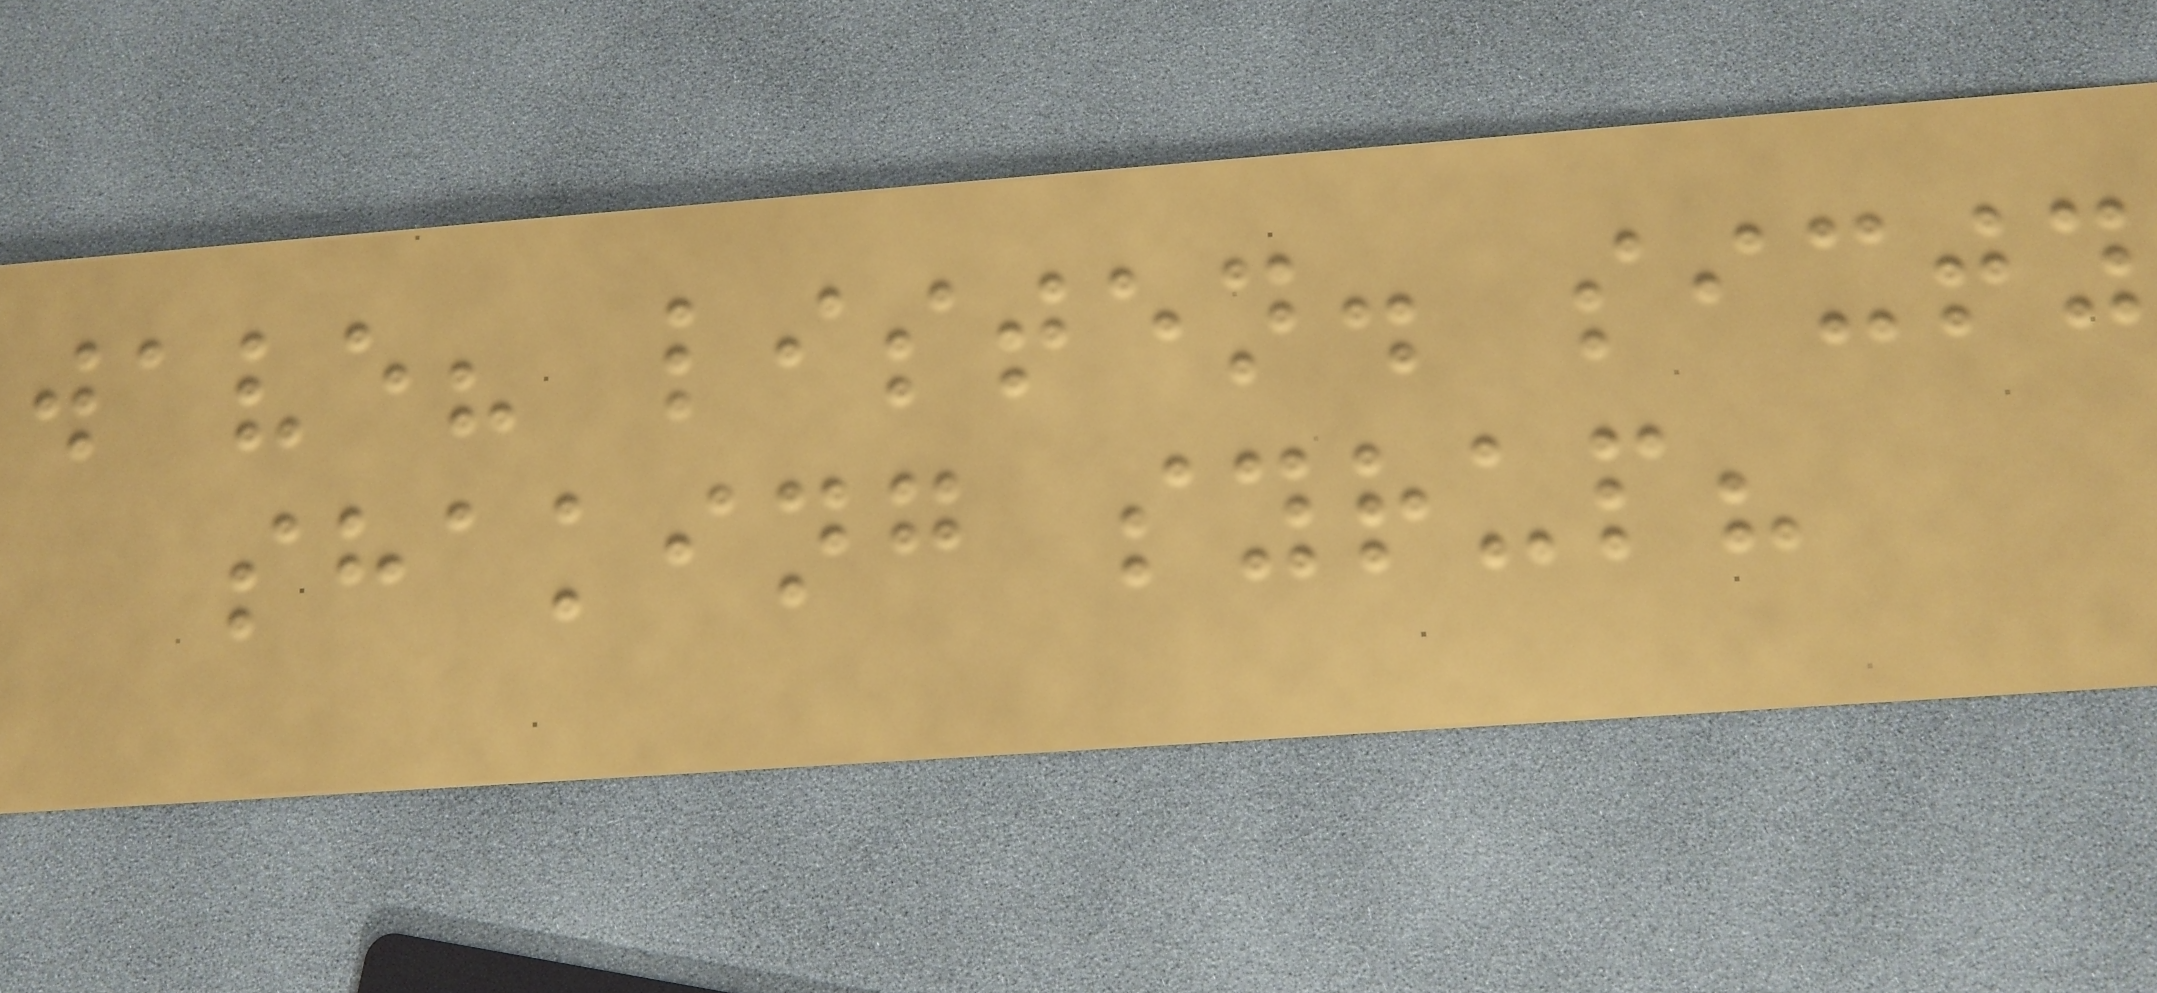wave? listen. sixty
shaking syrup?
